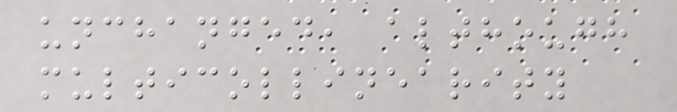unchanged, although
multicollinearity
